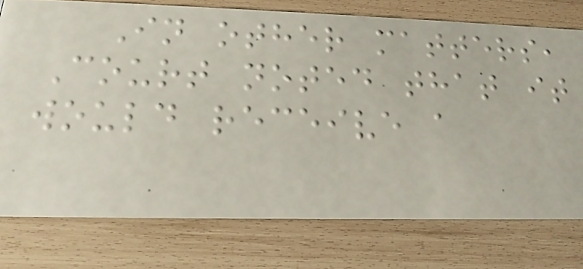In other matters,
Court noted that it
would receive a
